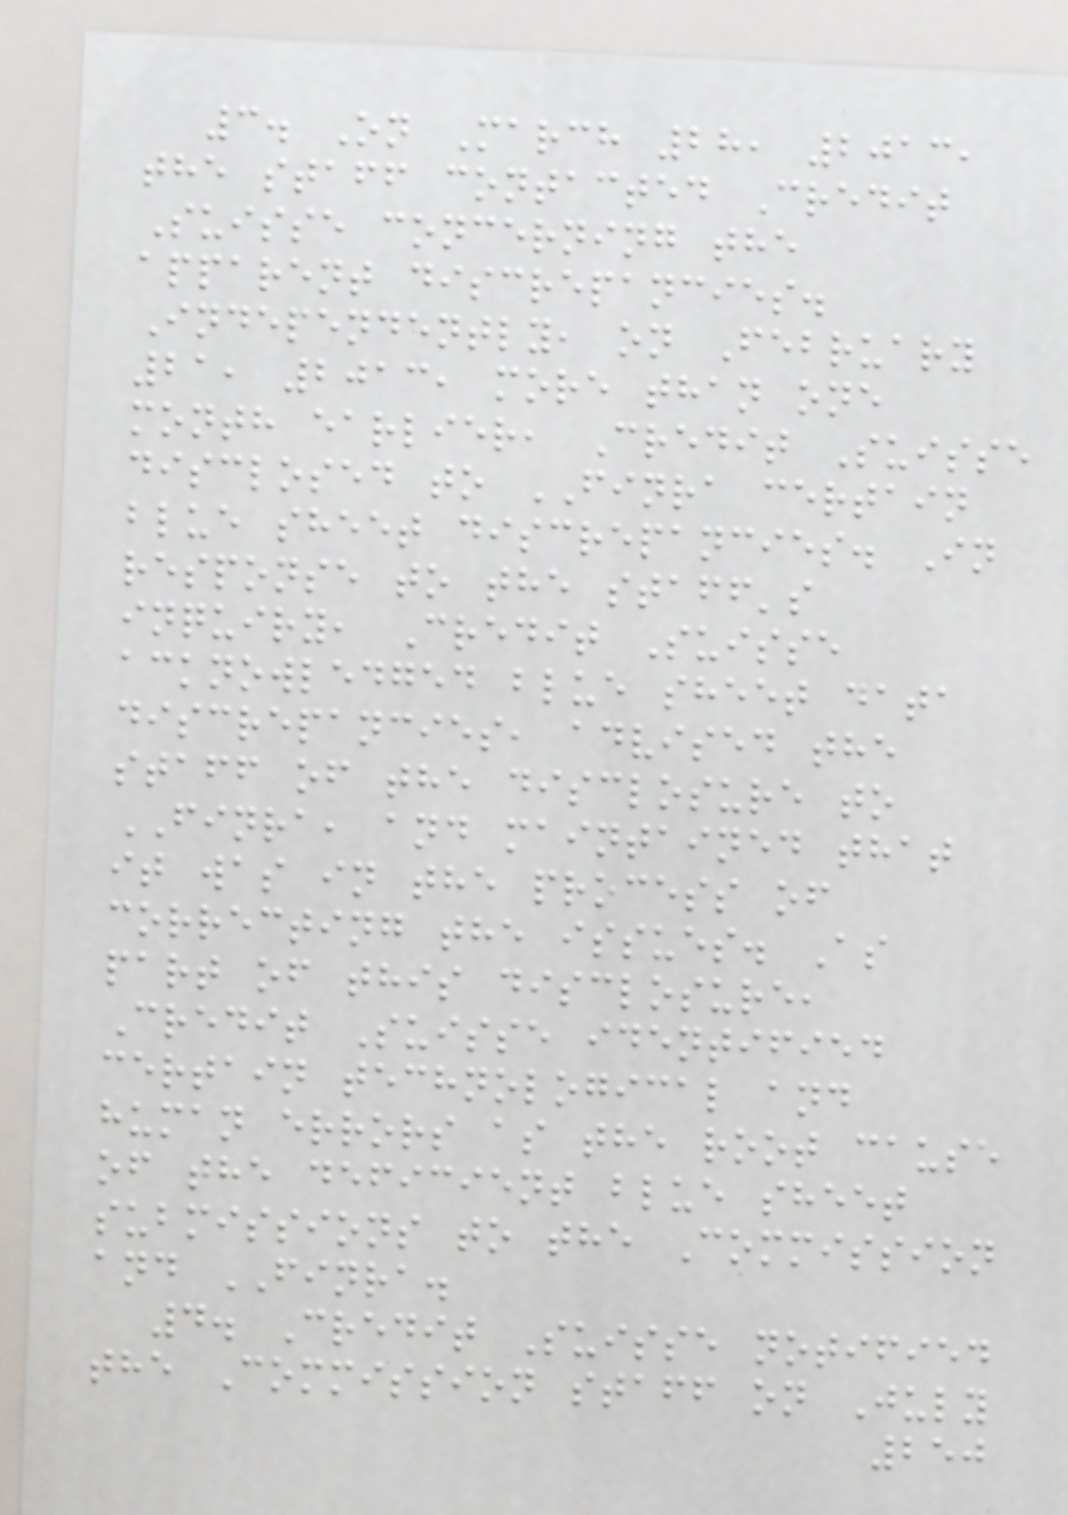3. On March 28, 2013,
the staff contacted Credit
Suisse concerning the
apparent discrepancies.
Independently, on February
21, 2013, more than one
month earlier, Credit Suisse
disclosed to FINRA certain
blue sheet discrepancies. In
response to the staff's
inquiry, Credit Suisse
acknowledged blue sheet data
discrepancies, advised the
staff of the disclosure to
FINRA, and maintained that
it was in the process of
correcting the issues. As
part of this disclosure,
Credit Suisse identified
certain technological and
human errors as the root cause
of the deficient blue sheet
submissions to the Commission
and FINRA.
4. Credit Suisse notified
the Commission staff on July
250
